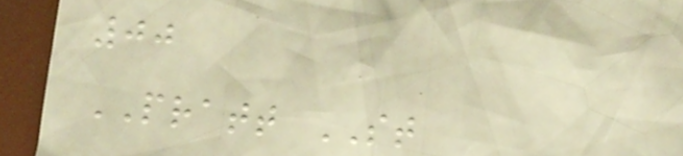00
PRATT ST
